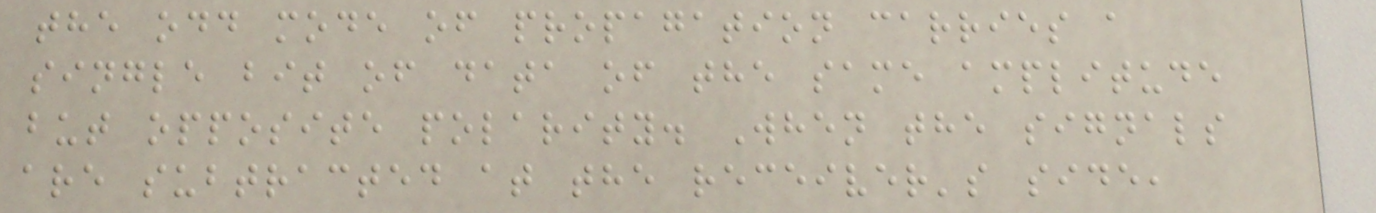the odd mode of propagation carries a
single bit of data of the same amplitude
but opposite polarity. When the signals
are subtracted at the receiver's side,
